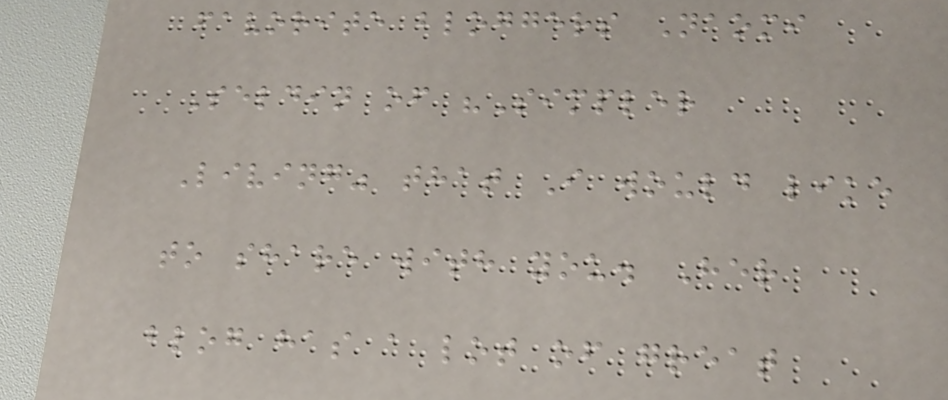favorite bloggers Naomi
Seldin of "Simpler
Living" that I would like
to share with you. Her
blog has a lot of great
